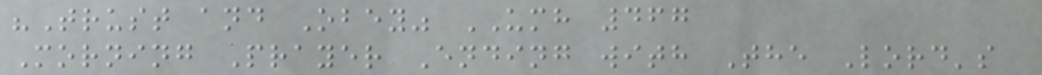"Trust and Obey" UMH 467
Morning Prayer Ending with The Lord's
